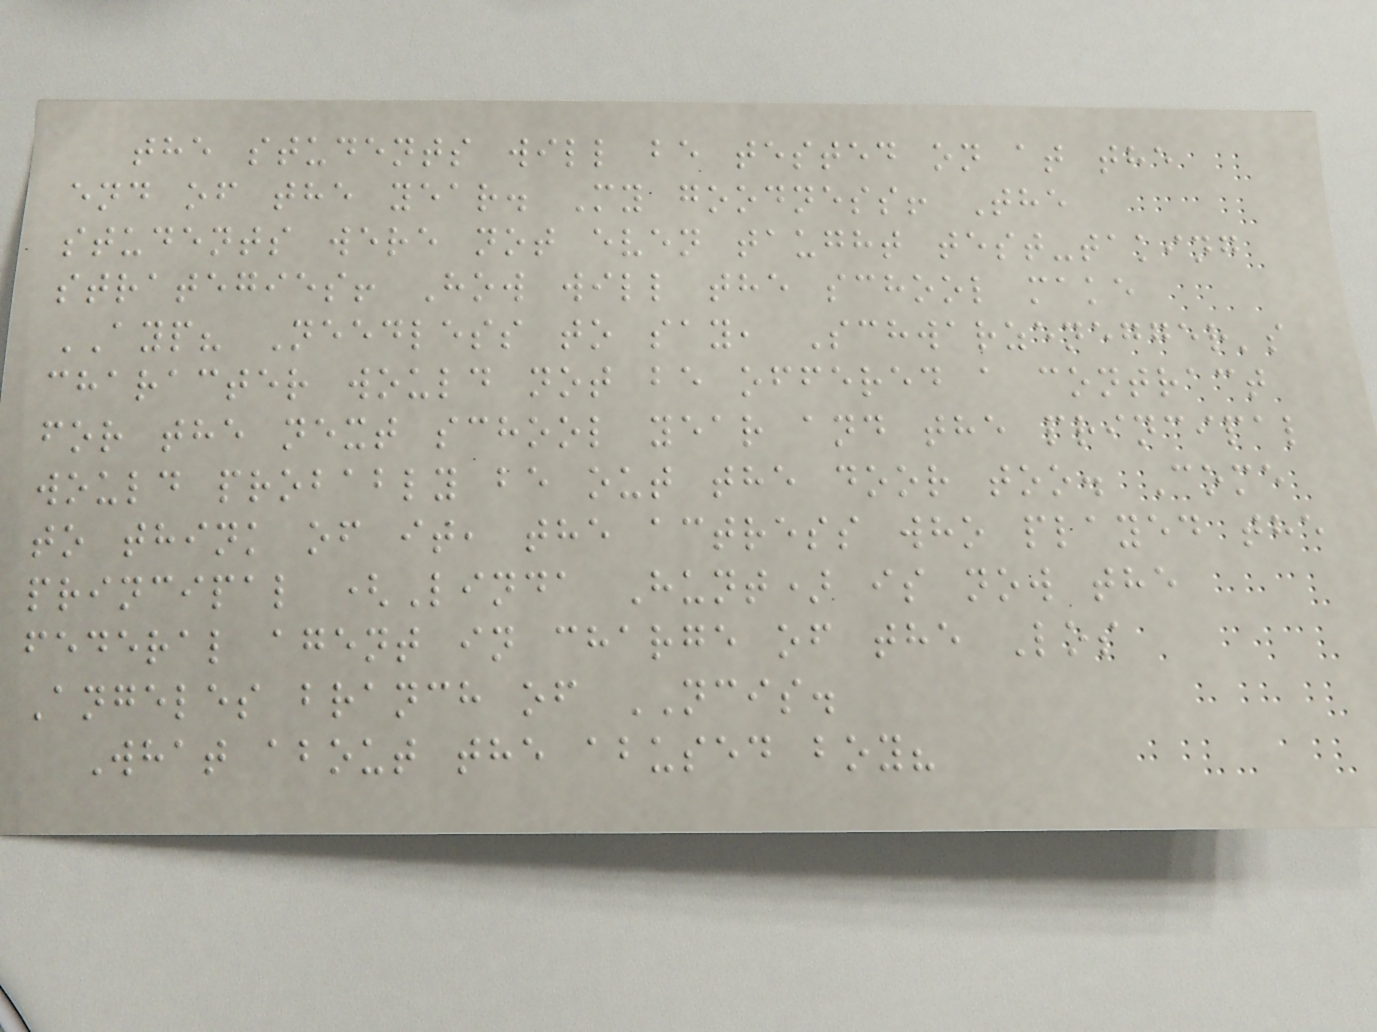the students will be tested on at the
end of the year. My goodness! The
students were not even taught test-taking
strategies! How will the school make
AYP? Needless to say, Schwarzenegger's
character would not be offered a contract
for the next school year and the principal
would probably be out the door too. Come
to think of it, the actress who played the
principal (Linda Hunt) is now the
federal agent in charge of the Los
Angeles branch of NCIS.
What about the abused boy?
